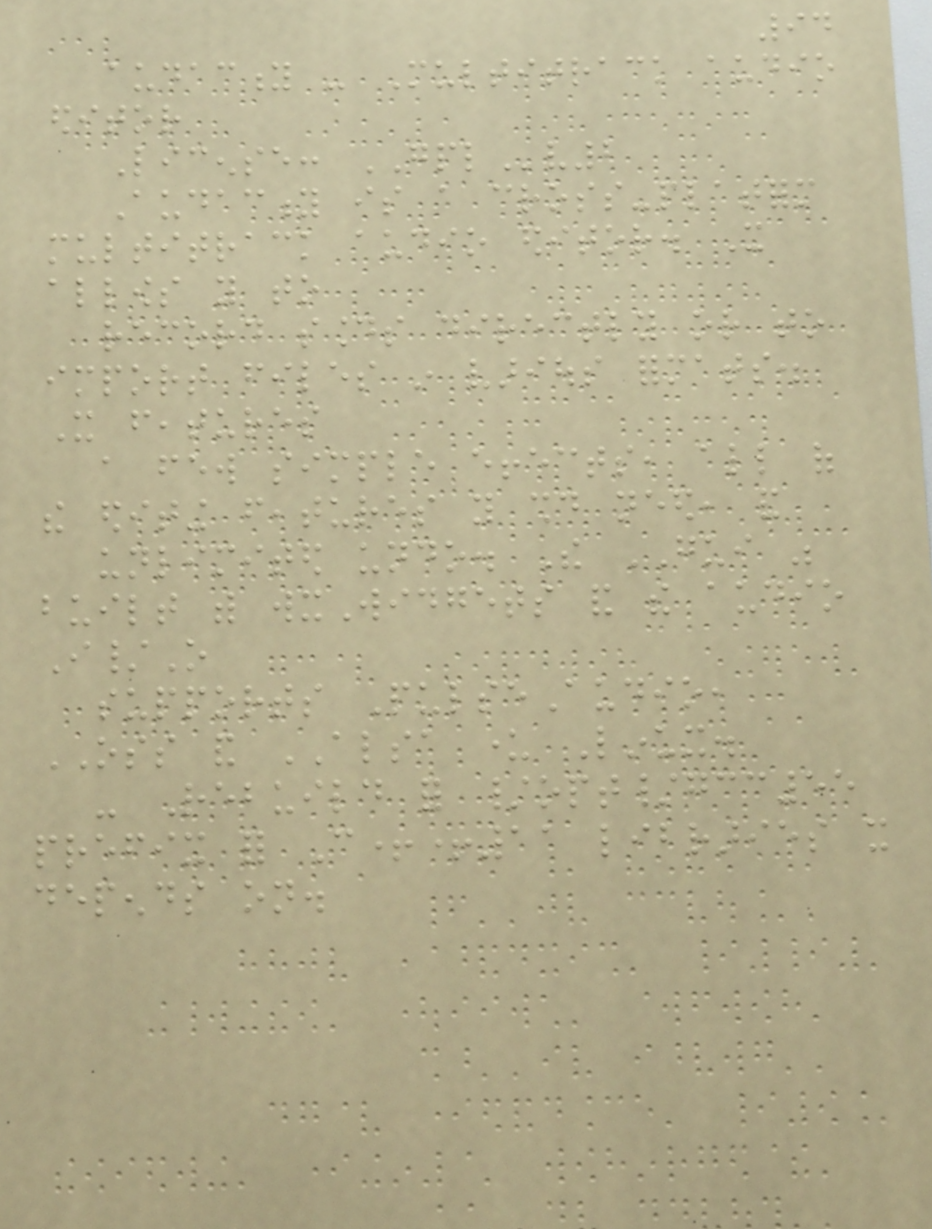94
audacity - Multitrack audio
editor
License: GPLv2
Audacity is a cross-platform
multitrack audio editor. It
allows you to
record sounds directly or to
import files in various formats.
It features
a few simple effects, all of
the editing features you should need, and
unlimited undo. The GUI was
built with wxWidgets and the audio
I/O
supports PulseAudio,
OSS and ALSA under Linux.
- Rebuild for /opt/gcc55
prefix for C++11 libraries it
depends on.
